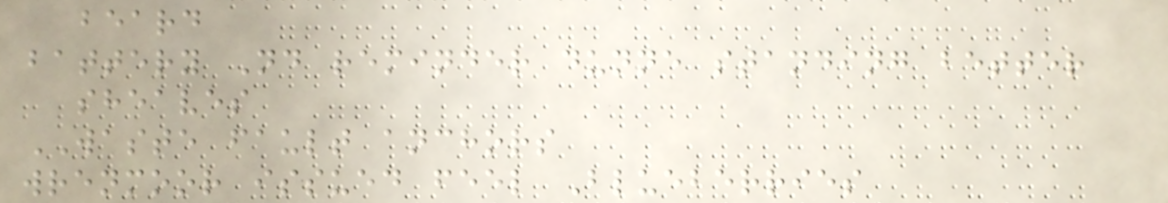beard
battery Nd reminder dunne standing better
sheaves
WASTE fault anchors
wrenmoor issued feel Blueberries
